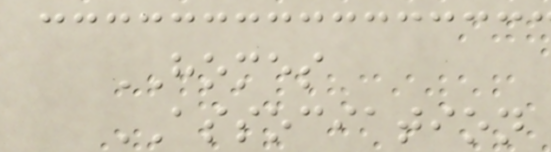HOMES
ASSOCIATION
